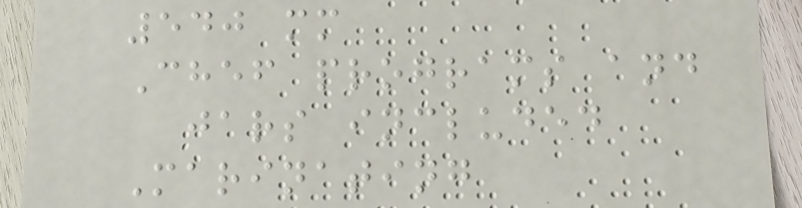540 mm
Chef programs and
jars included
Marinating
